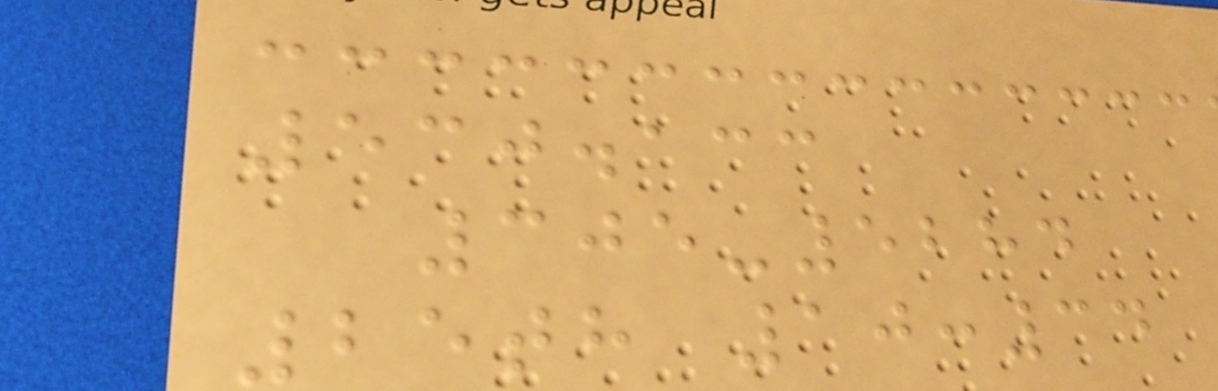530.133
305-5284
25th 10:34
